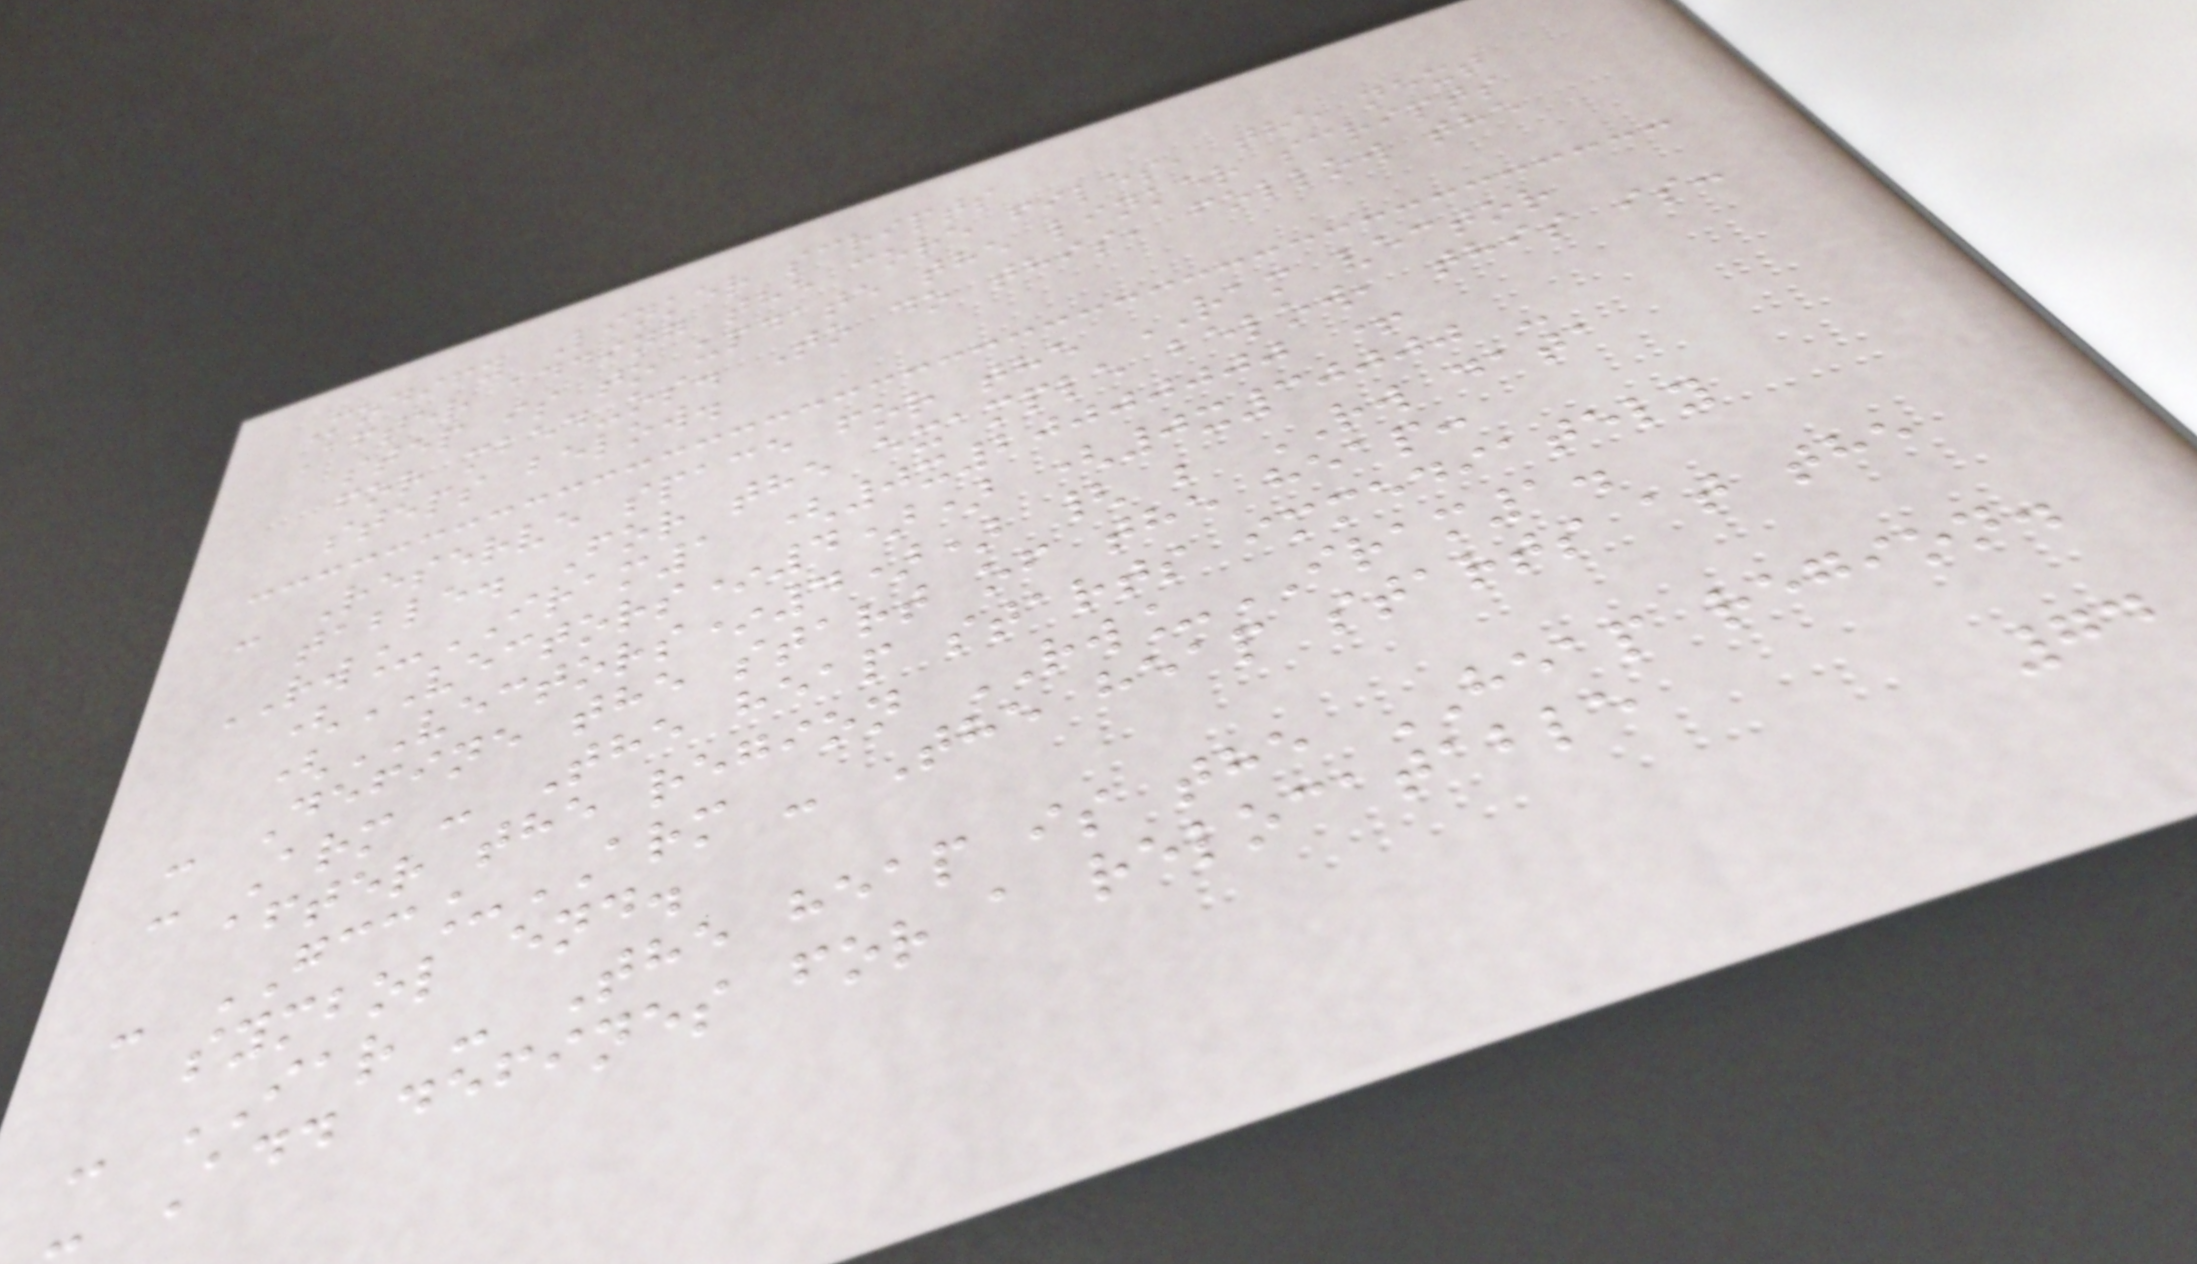Modify Linker scripts
After adding the core files, the next
step is to update the linker scripts
for mbed-os. To do this, follow the
steps below.
- Reserve space for the RAM vector
table. For the example below, this is:
RW_IRAM1 (0x20000000 +
(VECTORS*4)) (0x30000 -
(VECTORS*4)) { ; RW data
- Define the start of the heap:
- Arm - The heap starts immediately
after the region RW_IRAM1.
- GCC_ARM - The heap starts at the
symbol end.
- IAR - The heap is the HEAP region.
- Add defines for a relocatable
74
